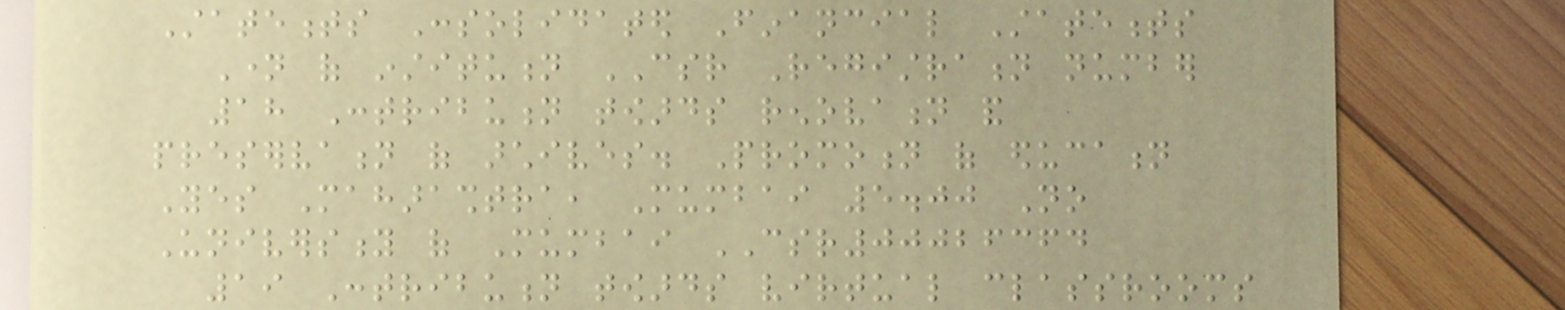Statements Consolidated Financial Statements
Name of institution CSR Registration number
18 Contribution towards renovation and
preservation of archives. Promotion of education
Yes Maharashtra, Mumbai 5.00 No
University of Mumbai CSR00026364
19 Contribution towards virtual classrooms
